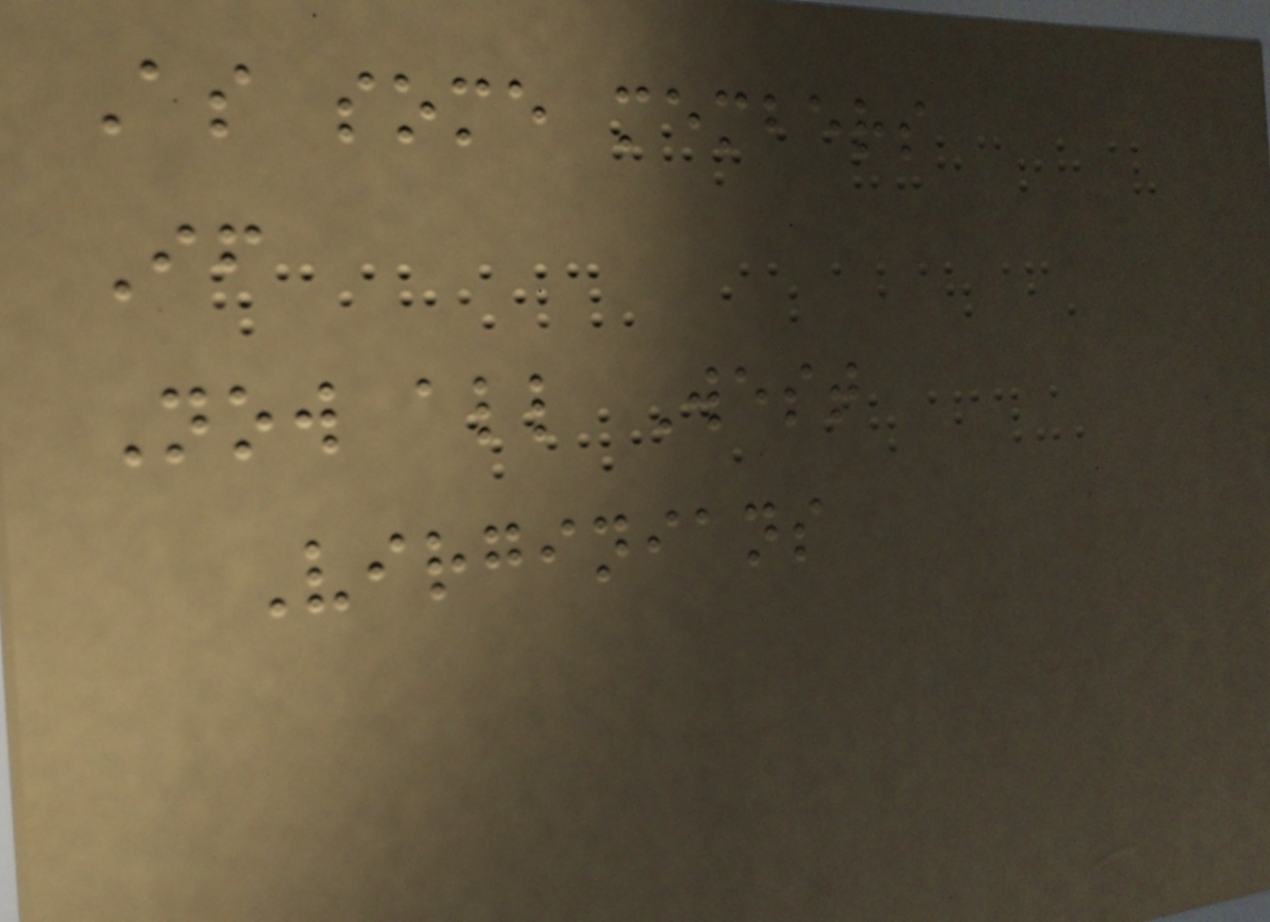As some members
If
Now all West
Virginians
